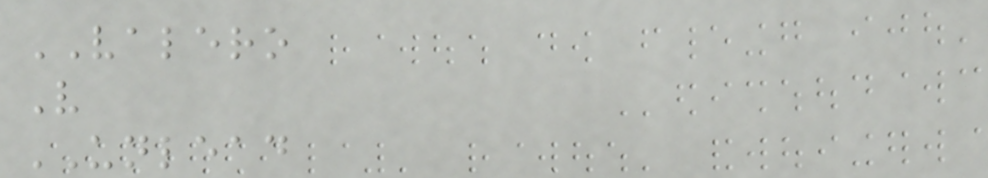VALERO
V
UNLEAD
